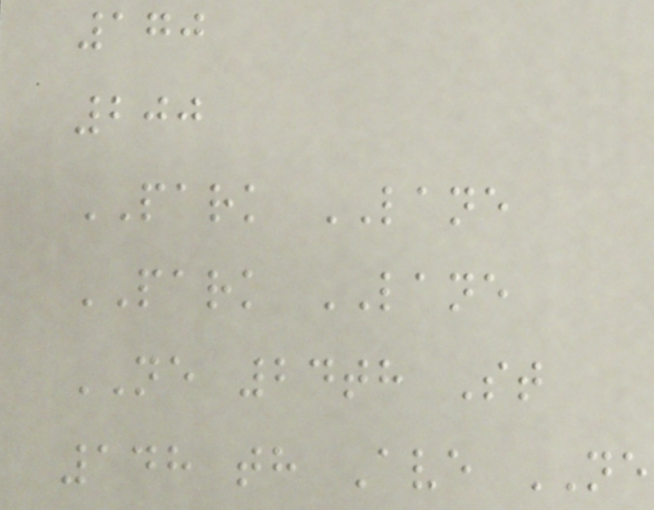170
200
PARK LANE
PARK LANE
NE 24th St
148 th Ave NE
